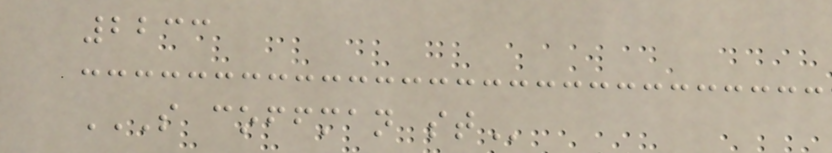2233
S COFFMAN ST
